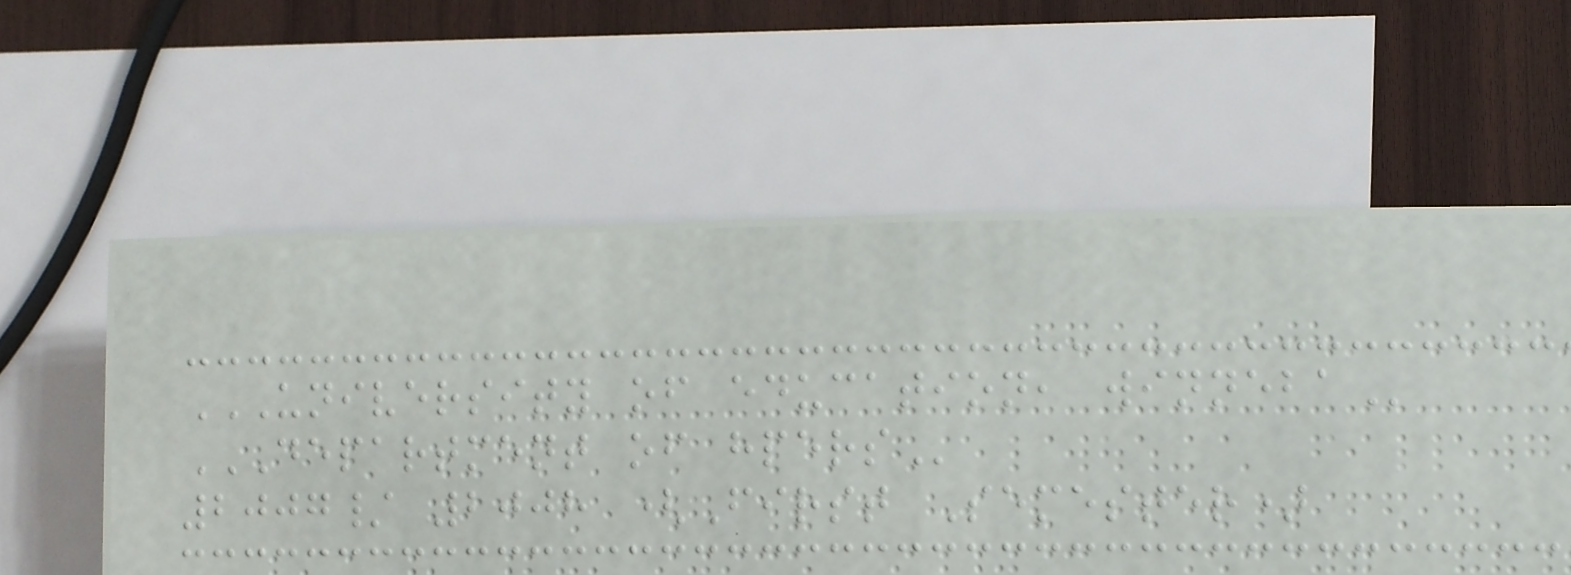UNIVERSITY OF EDUCATION, WINNEBA
DEPARTMENT OF HPERS
2007/ 2008 (First Semester)
